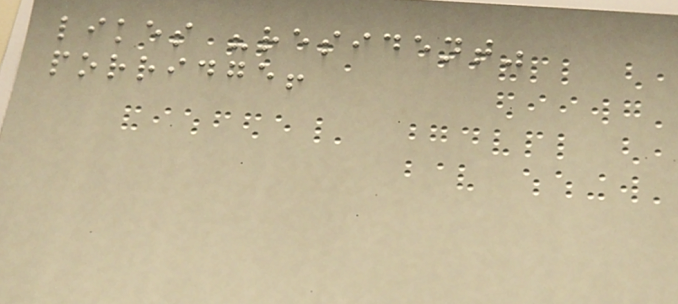likes "resident"
porridge!
